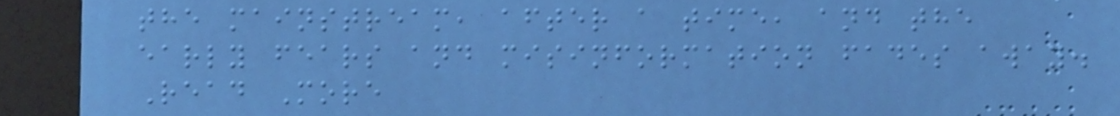the mainstream, after a time, and the
early fears and misinformation fades away.
Read More
